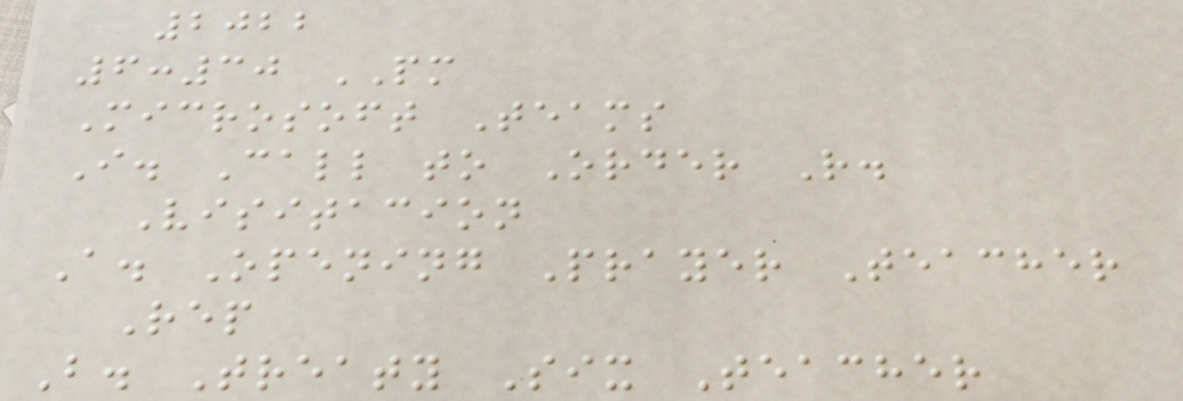2022
6:30 PM
Microsoft Teams
I. Call to Order R.
Visitacion
A. Opening Prayer Teacher
Rep
B. Treaty Six Teacher
